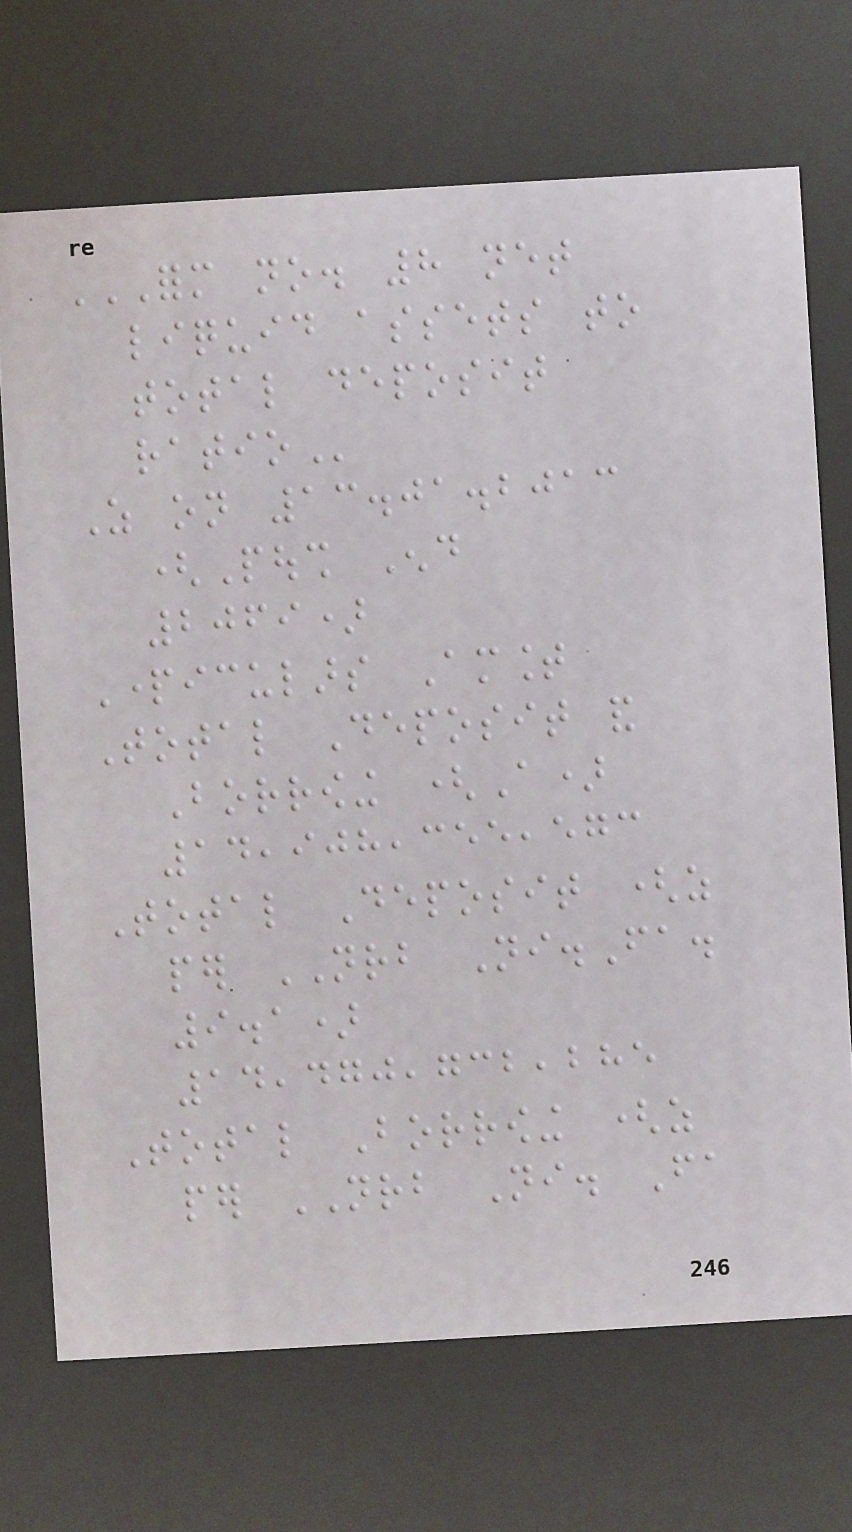FORM NO. 8 NET
LIQUID ASSETS TO
TOTAL DEPOSIT
RATIO
As on 13.01.2013
(Poush End
2069)
Particulars Amount
Total Deposit and
Borrowing (A)
14,908,355,573
Total Deposit (as
per NRB Ni.Fa.
9.1)
14,470,732,285
Total Borrowing (as
per NRB Ni. Fa
